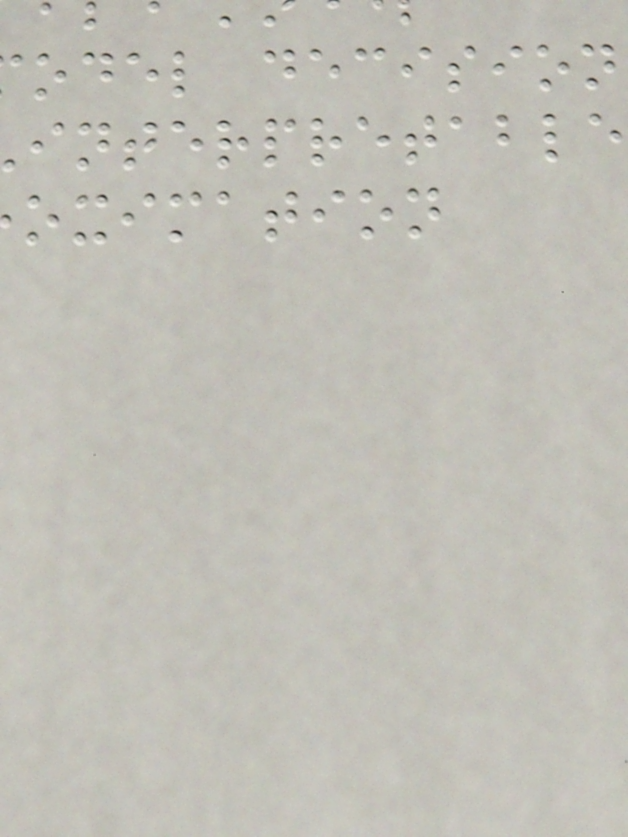odel decision
interpretable
oximation
